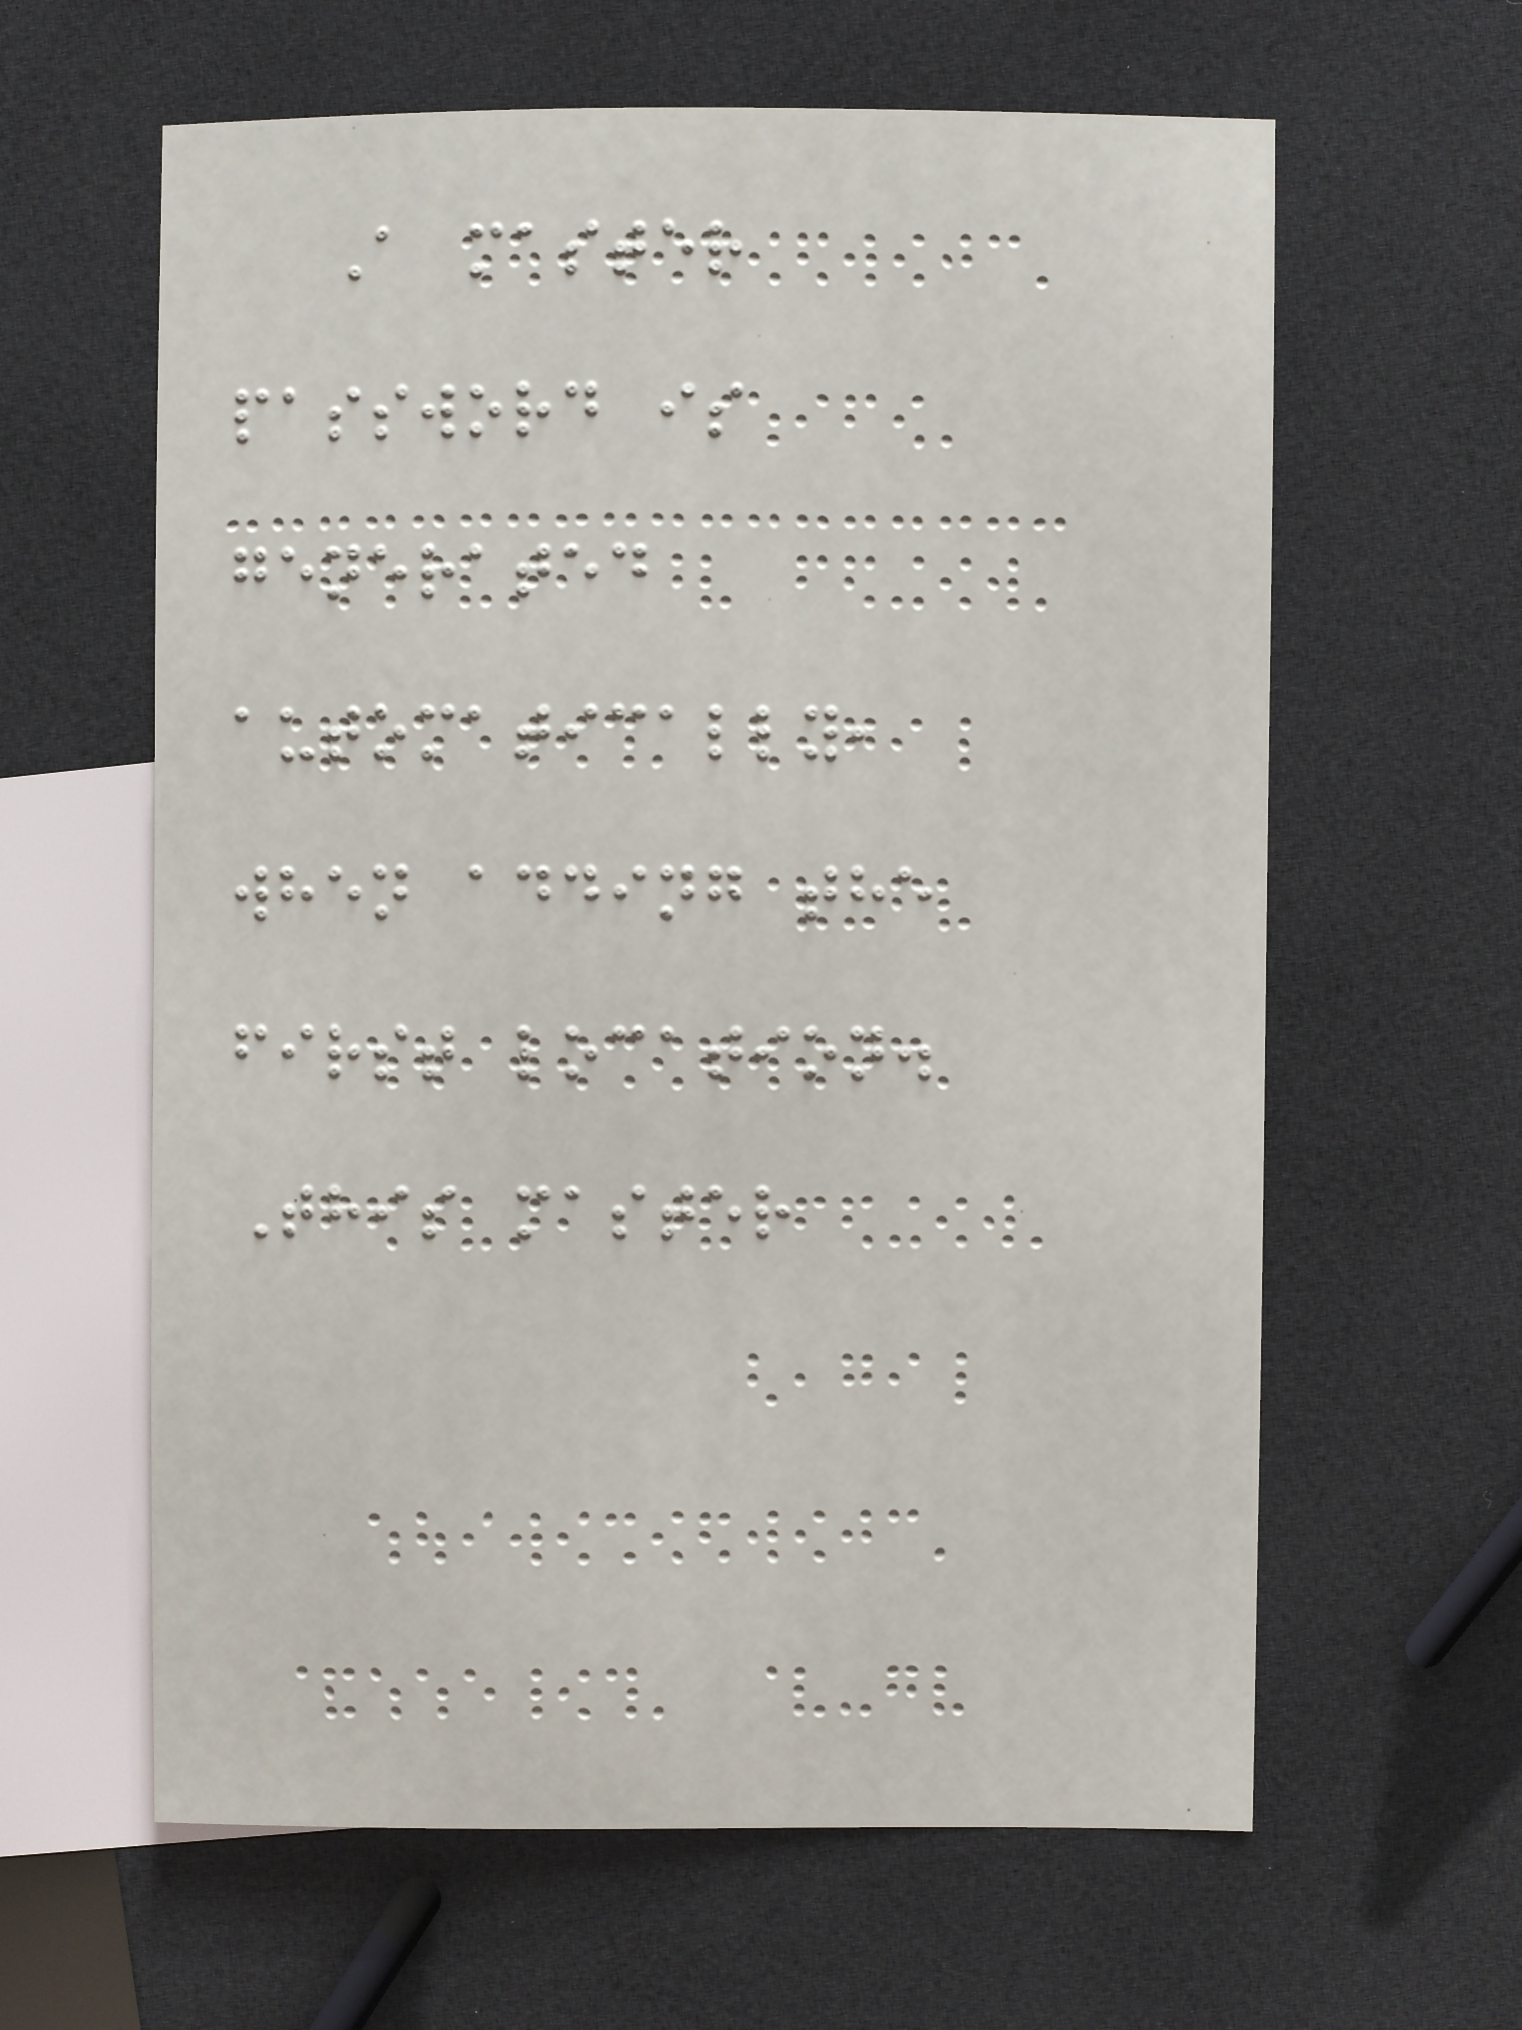A master
password is
generated
automatically,
when adding the
first location.
This master
